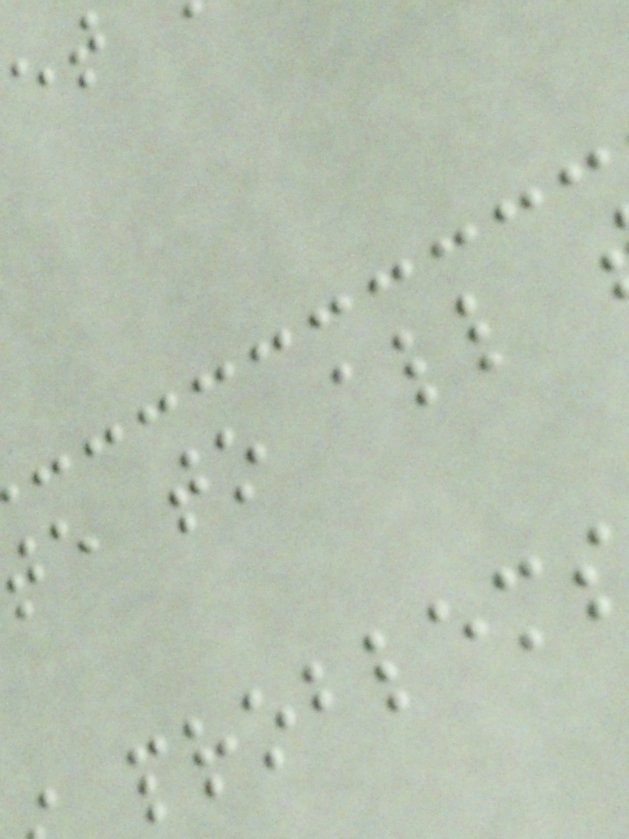e to all
problem
